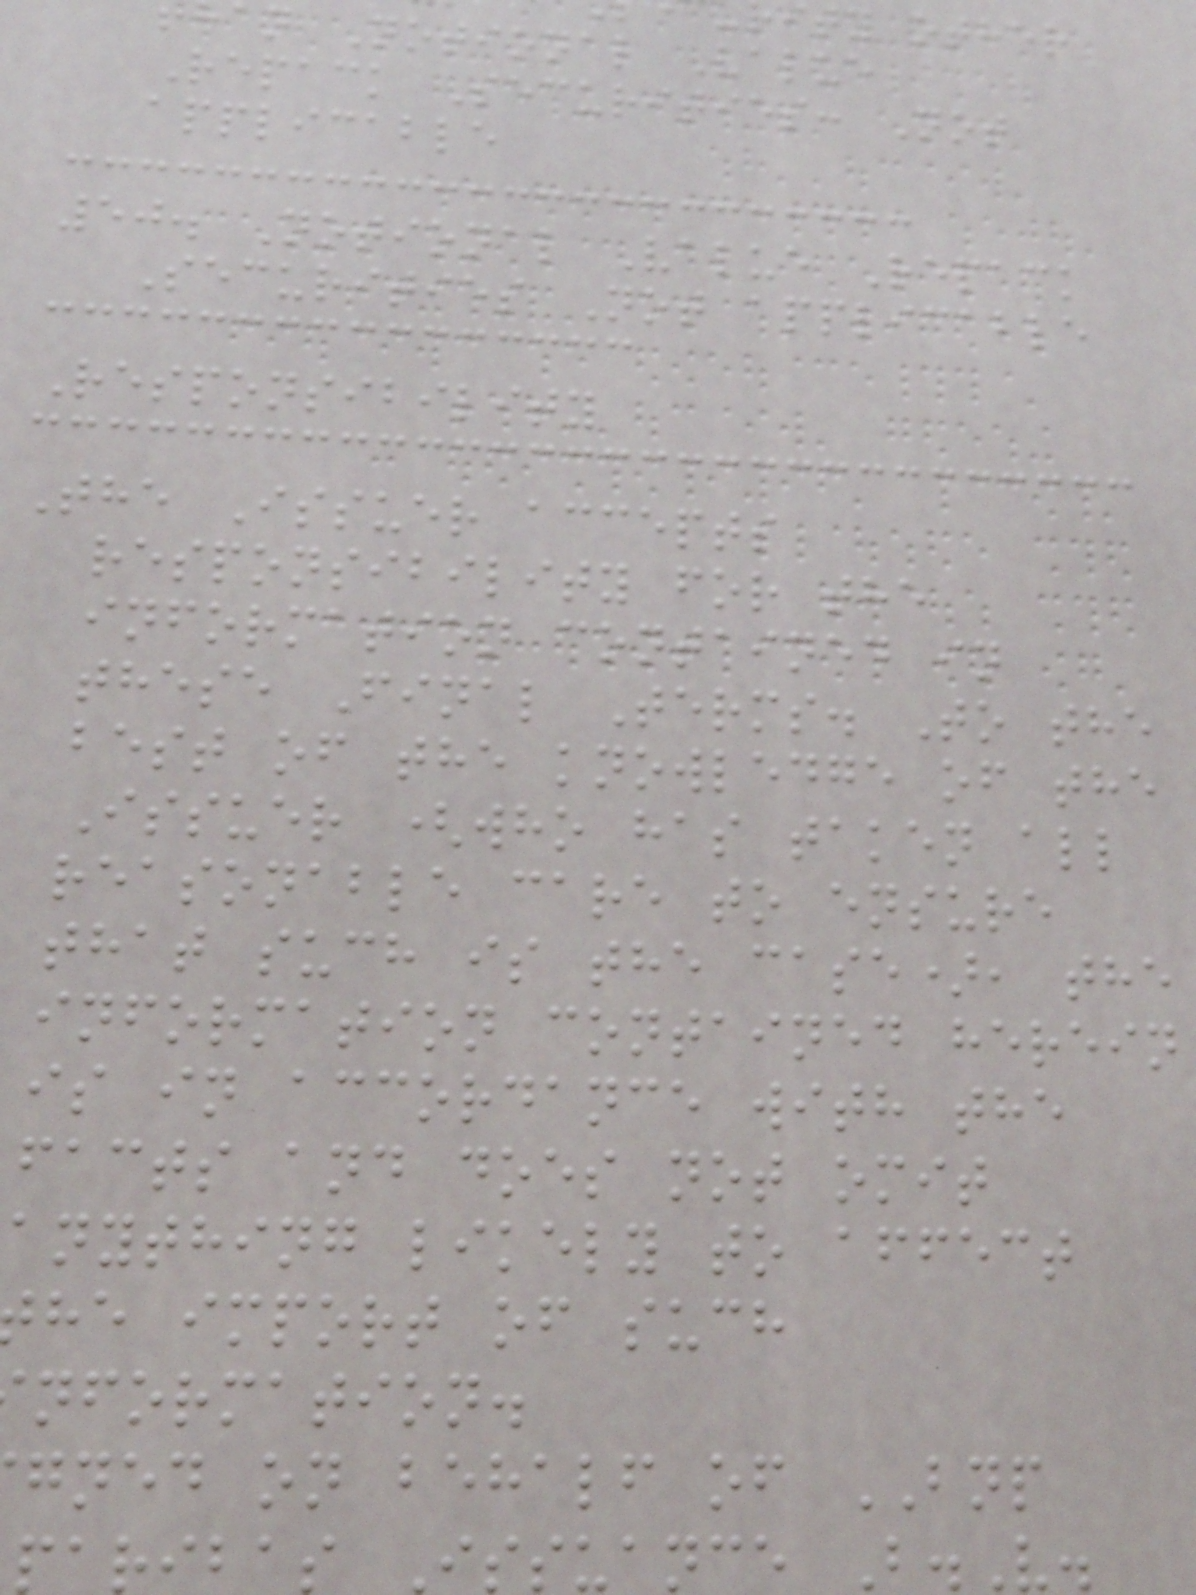ity other
an Notional Value
Repack Securities: Not
applicable
50. Notional Value Repack
Securities Not applicable
Responsibility
The Issuer accepts
responsibility for the
information contained in
these Final Terms. To the
best of the knowledge of the
Issuer (who has taken all
reasonable care to ensure
that such is the case), the
information contained herein
is in accordance with the
facts and does not omit
anything likely to affect
he import of such
nformation.
gned on behalf of BNP
aribas Issuance B.V.
